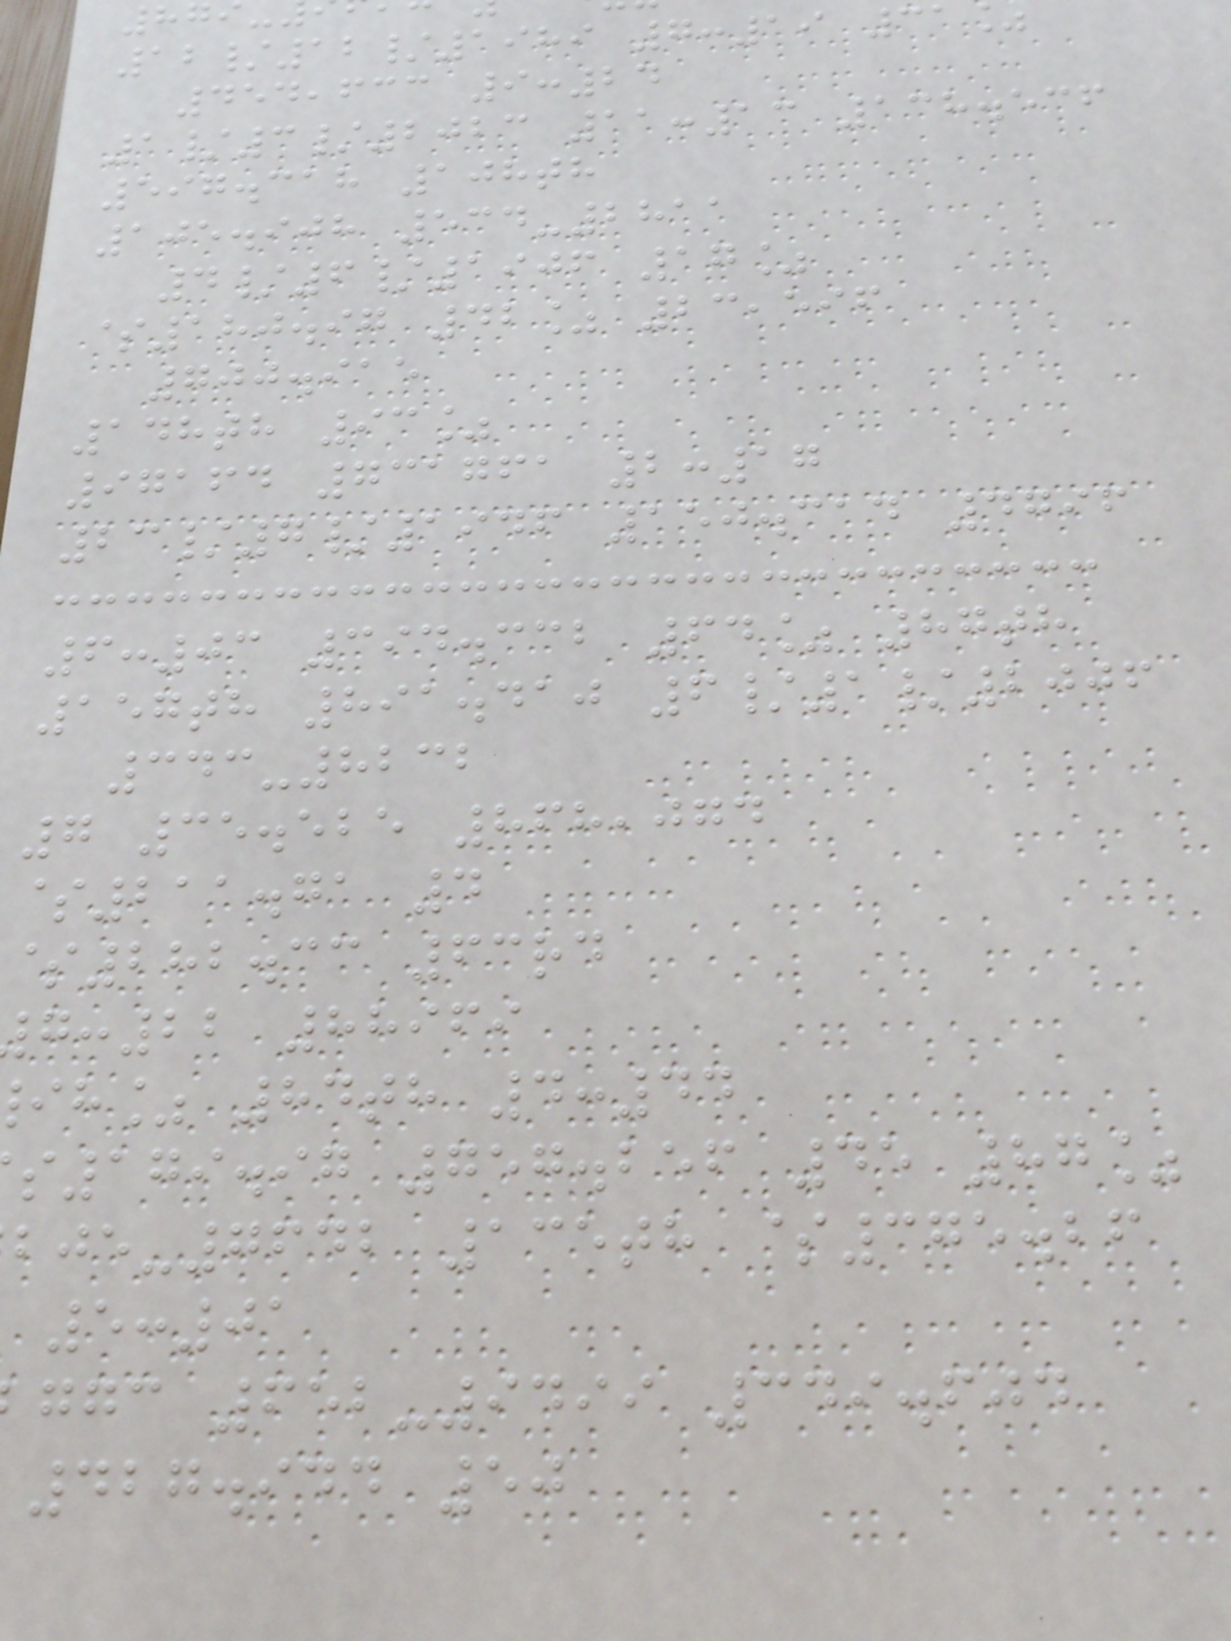12/12/1989 7:19 31
454,633 9:24
1/3/2023 11:13 138.536
597.318 108th
105.908 534-2811
4/6/1906 17%
$180.97 42% 23,596
700.915
148th 93%
97164 731761 2:17
23/7/1946 150.314 4796
6:03 394.332 64% 87th
157th 891.410 6/1/2006
343-8232
7 35.525 868,074
$211.71 4
$282.33 63rd
:22 88969
ih% 84th 4:44
179.97 757.256 45 87%
-7642 135th $375.26
5:01
ggc 652-9499 349.604
427.944 50
